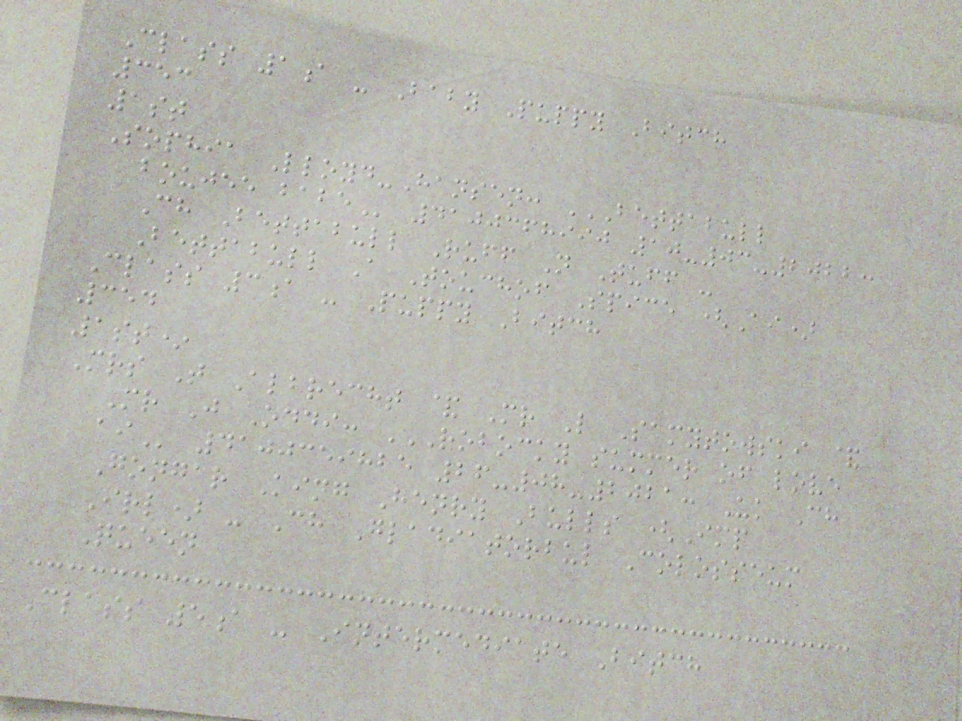Class 1a - Baby Puppy Bitch
353
1st
Sophia Lloyd-Hansen: BETTABULL
BOUJEE BABE 4100368990 10-03-2022:
Ch Bettabull Ruff N Tuff -
Bettabull A Touchof Spice (Ai)
Class 3a - Puppy Bitch
354
1st*
Mrs T Albrecht & Mr L Samytowski &
Mr J Oddi: ROBOCKY SUMMER OF LOVE
AI 4100359825 26-08-2021: Uk Ch
Gongar King Henry Bulls (Imp
Irl) - Ch Gladiatorbul Colosseum
Queen
Class 5a - Intermediate Bitch
